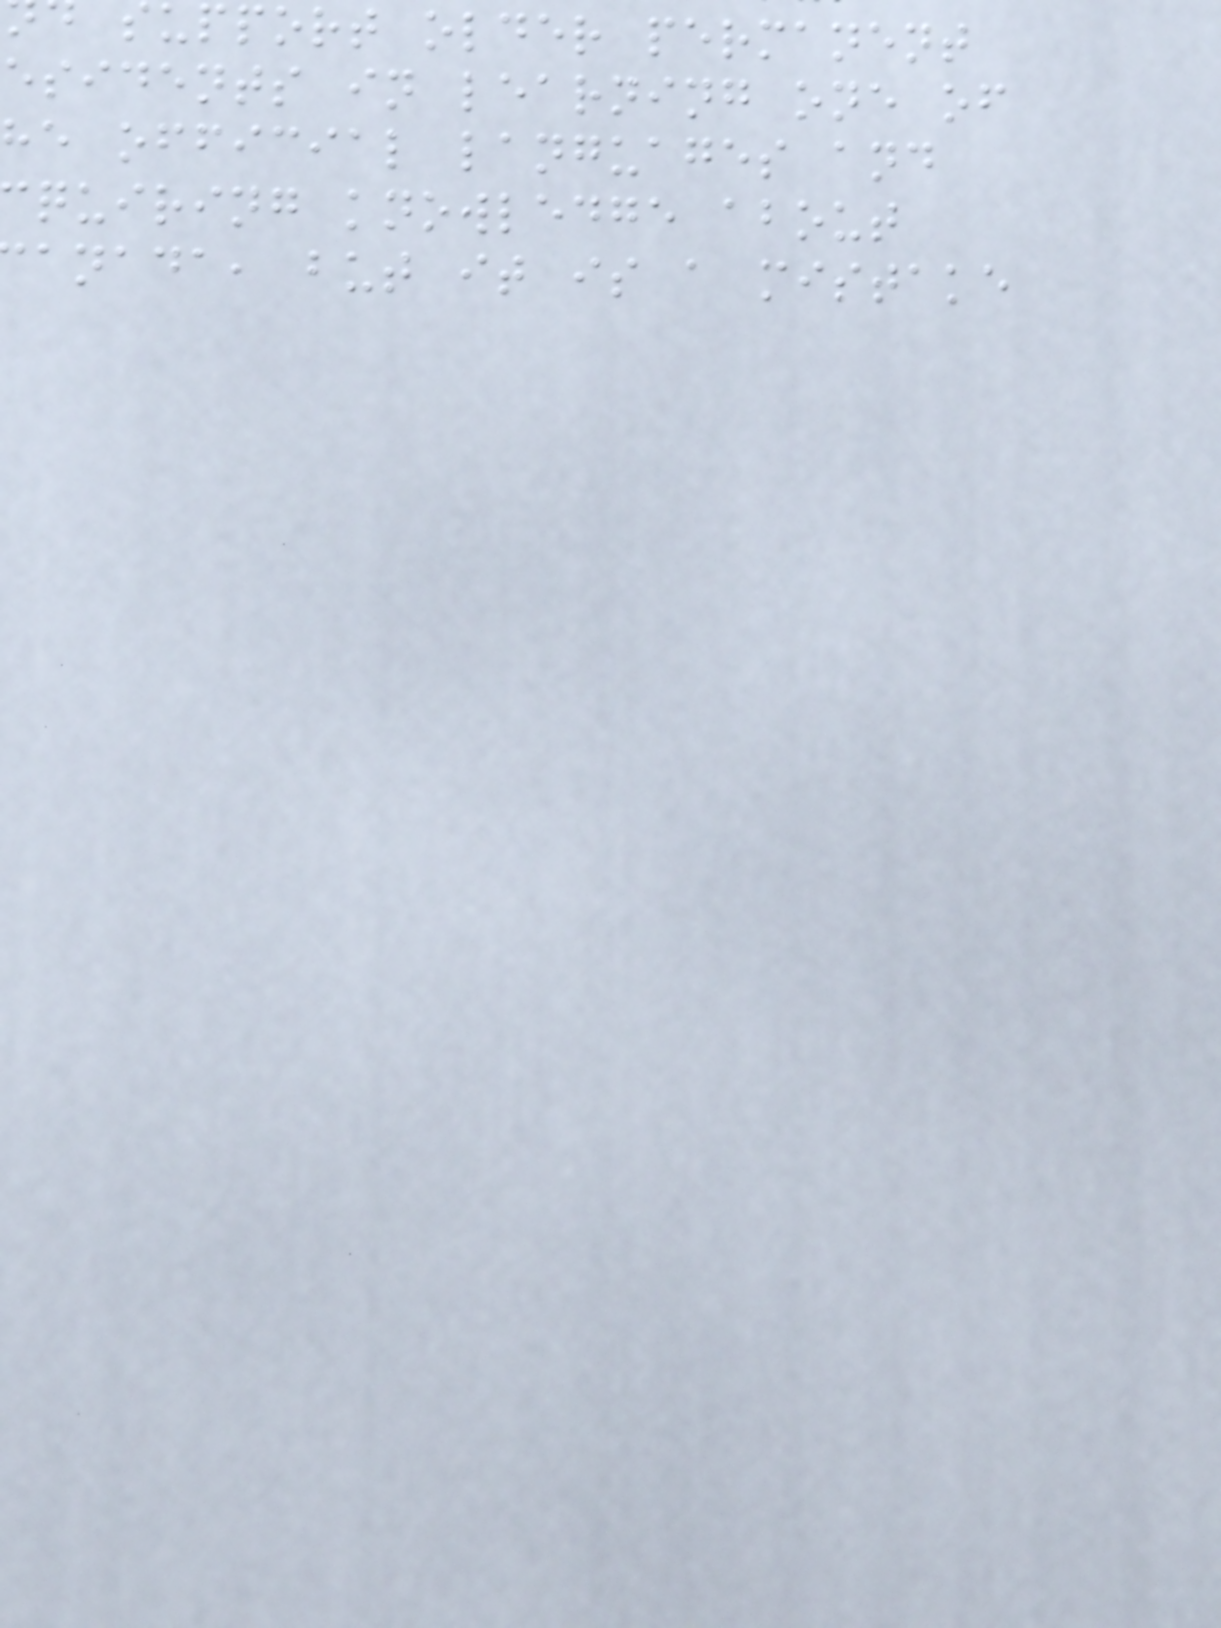upport older permanent
esidents in learning one of
he official languages and
quiring knowledge about
anada, but it is a mistake
